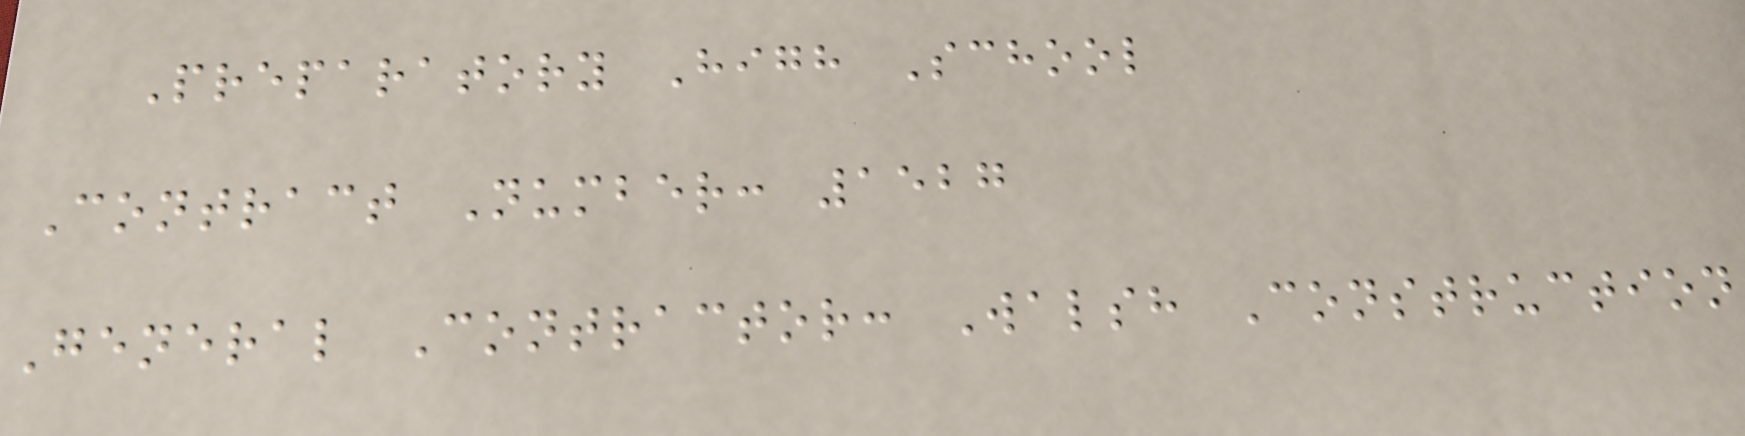Preparatory High School
Contract Number: 1527
General Contractor: Walsh Construction
